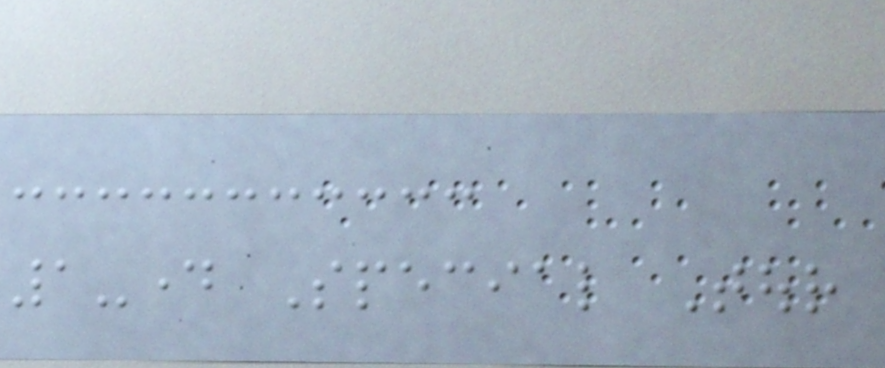1-day Special Tour
